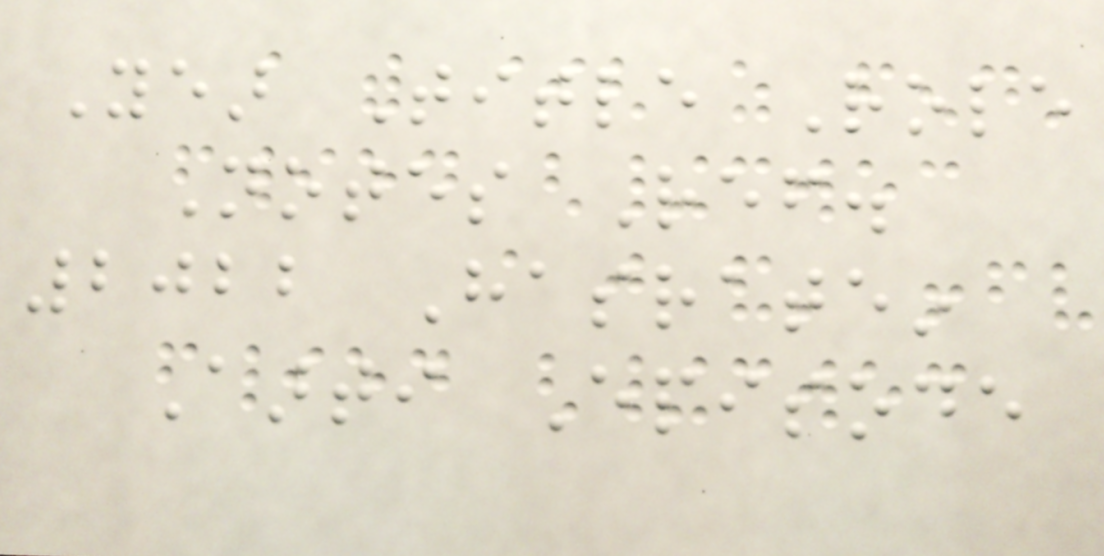Year Title Role
Notes Ref.
2022 Hasratein
Aarti Episode
